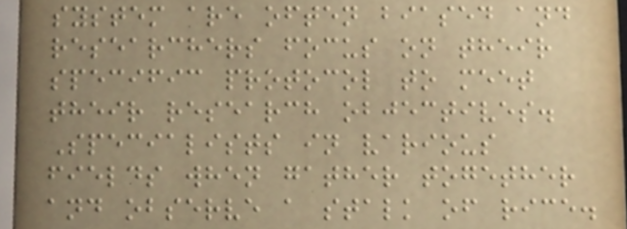system are often biased and
researchers focus on their
specific protocol to meet
their research objectives.
Specialists in various
fields when gather together
and observe a stalk of rice.
